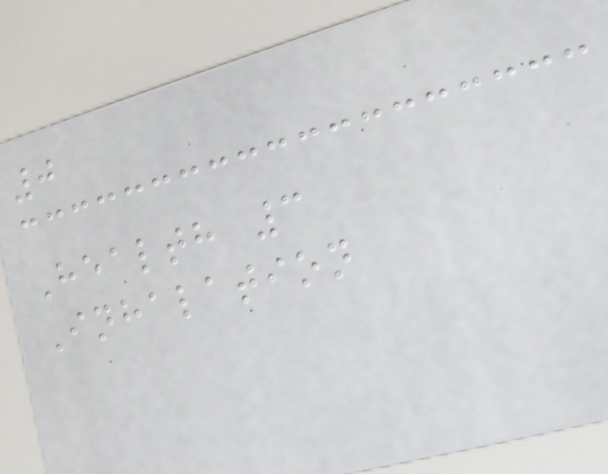0
Health 3
Inhalation
